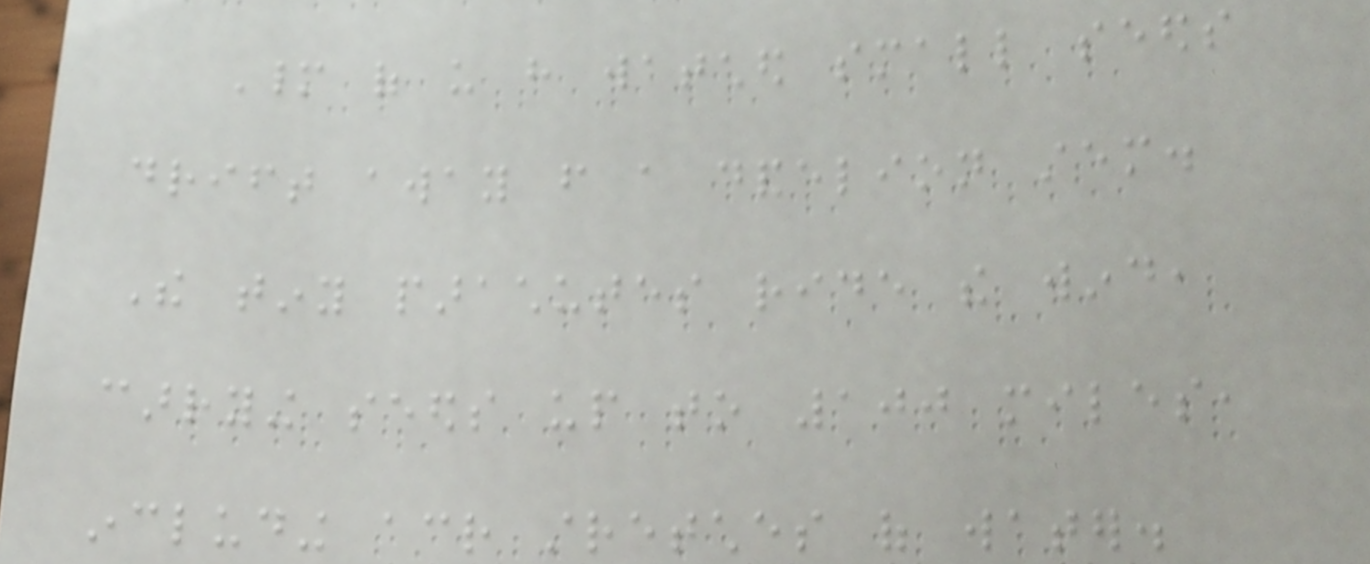Many of us have watched small seeds
drift away from a dandelion stem.
The tiny parachutes ride the wind,
carrying seeds up to 100 miles,
including across stretches of water.
